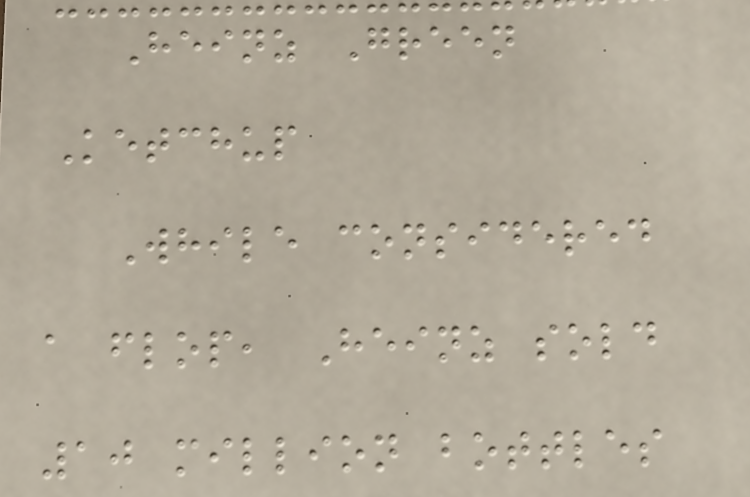Heinz Green
Ketchup
While considered
a flop, Heinz sold
10 million bottles
